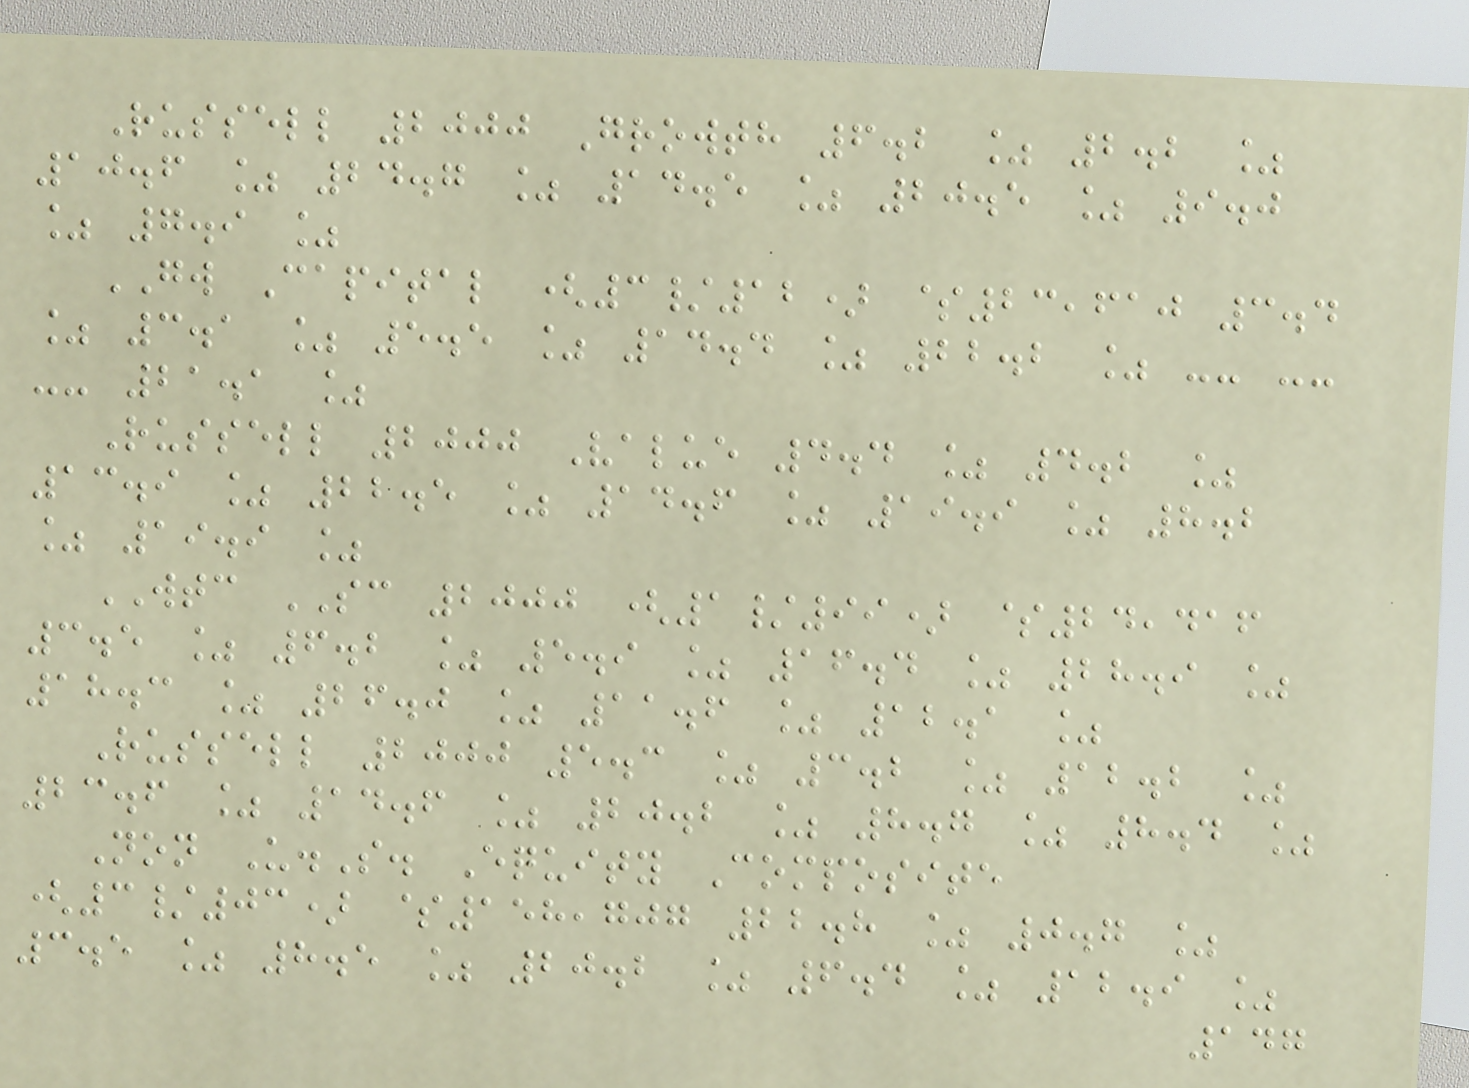Russell 2000 Growth 6.2 % 2.2 %
10.6 % 24.7 % 14.5 % 20.5 % 9.0
% 7.9 %
GW Capital (3/12) $23,610 3.4
% 3.1 % 5.5 % 14.4 % 22.2 % -- --
-- 21.1 %
Russell 2000 Value 4.4 % 4.2 %
13.9 % 22.5 % 14.6 % 19.9 % 8.2
% 19.9 %
WTC SC 2000 (1/99) $24,416
3.5 % 6.2 % 5.9 % 16.4 % 28.9 %
18.3 % 26.0 % 11.6 % 12.1 %
Russell 2000 5.3 % 3.2 % 12.2 %
23.6 % 14.6 % 20.2 % 8.7 % 8.4 %
Non U.S. Equity Composite
(3/03) $158,707 22.8 % 0.7 %
3.5 % 8.5 % 20.2 % 6.4 % 12.9 %
147
